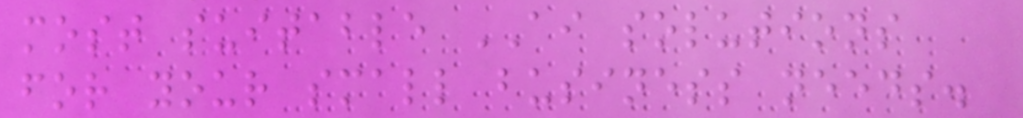most suitable AI solutions
for your small business needs.
